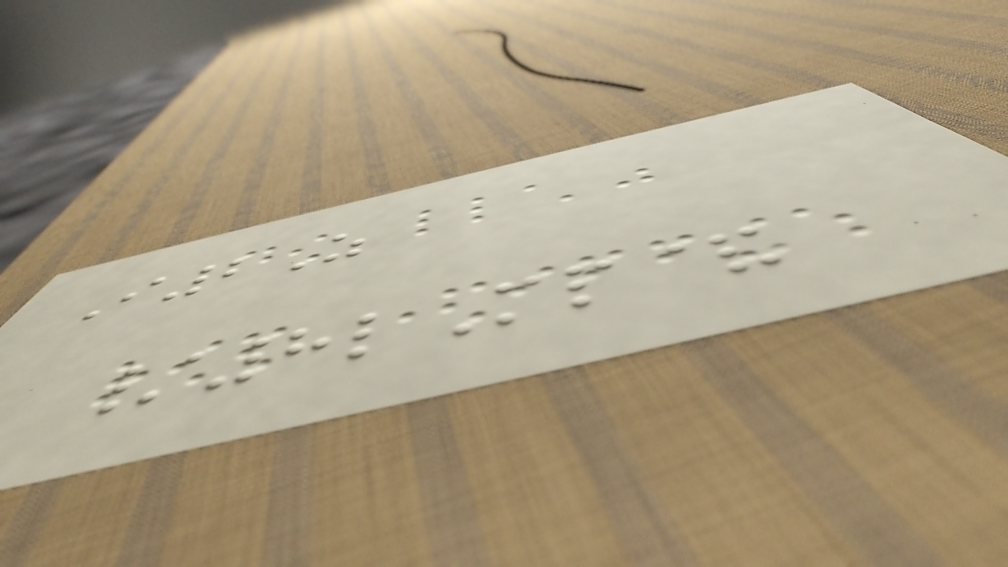I2Z
/8lMp&
